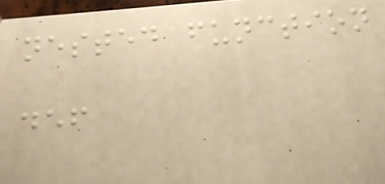nested function
def
